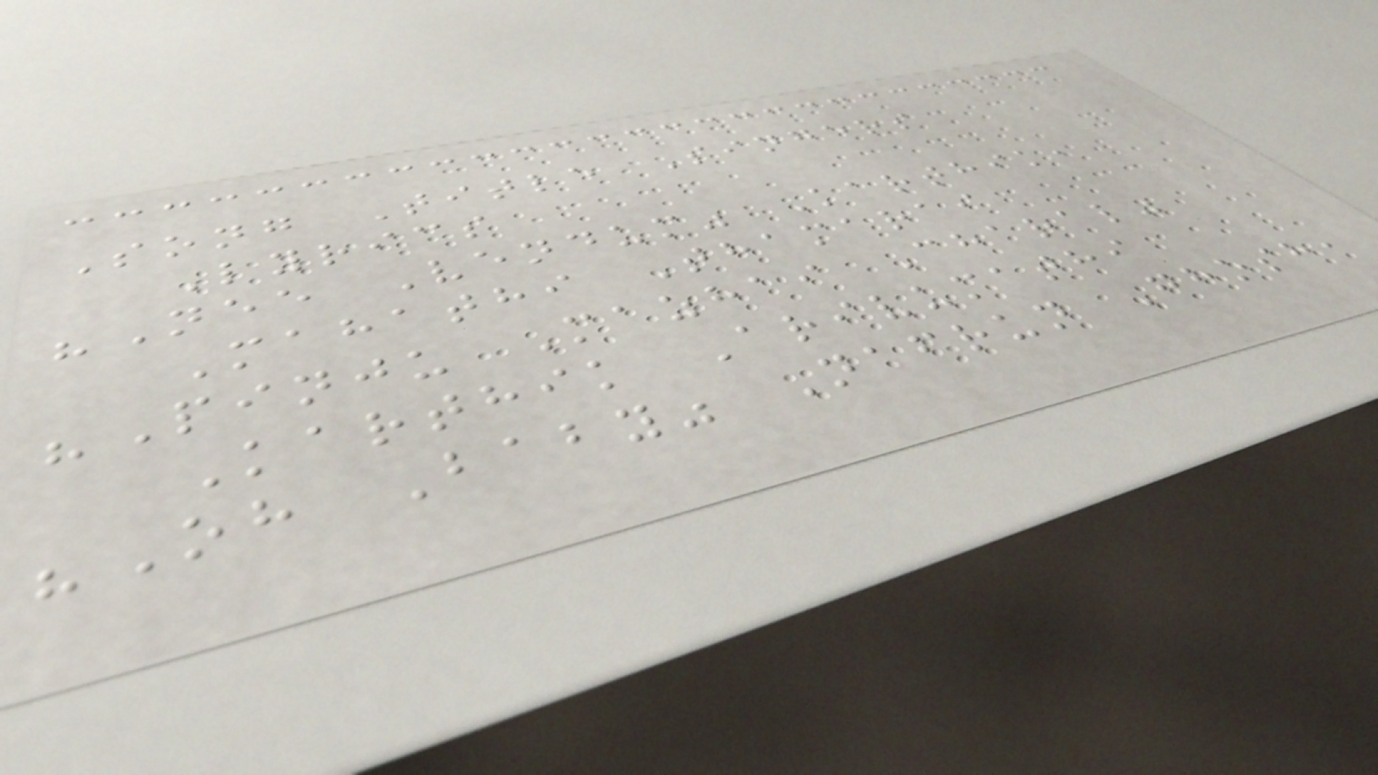Song Title Singers
Lyrics
"Nee Vendum" Karthik,
Mahathi Thamarai
"Pinju Mazhai Charal"
Karthik Arivumathi
"Oh Baby" Nafrun Ghosh,
